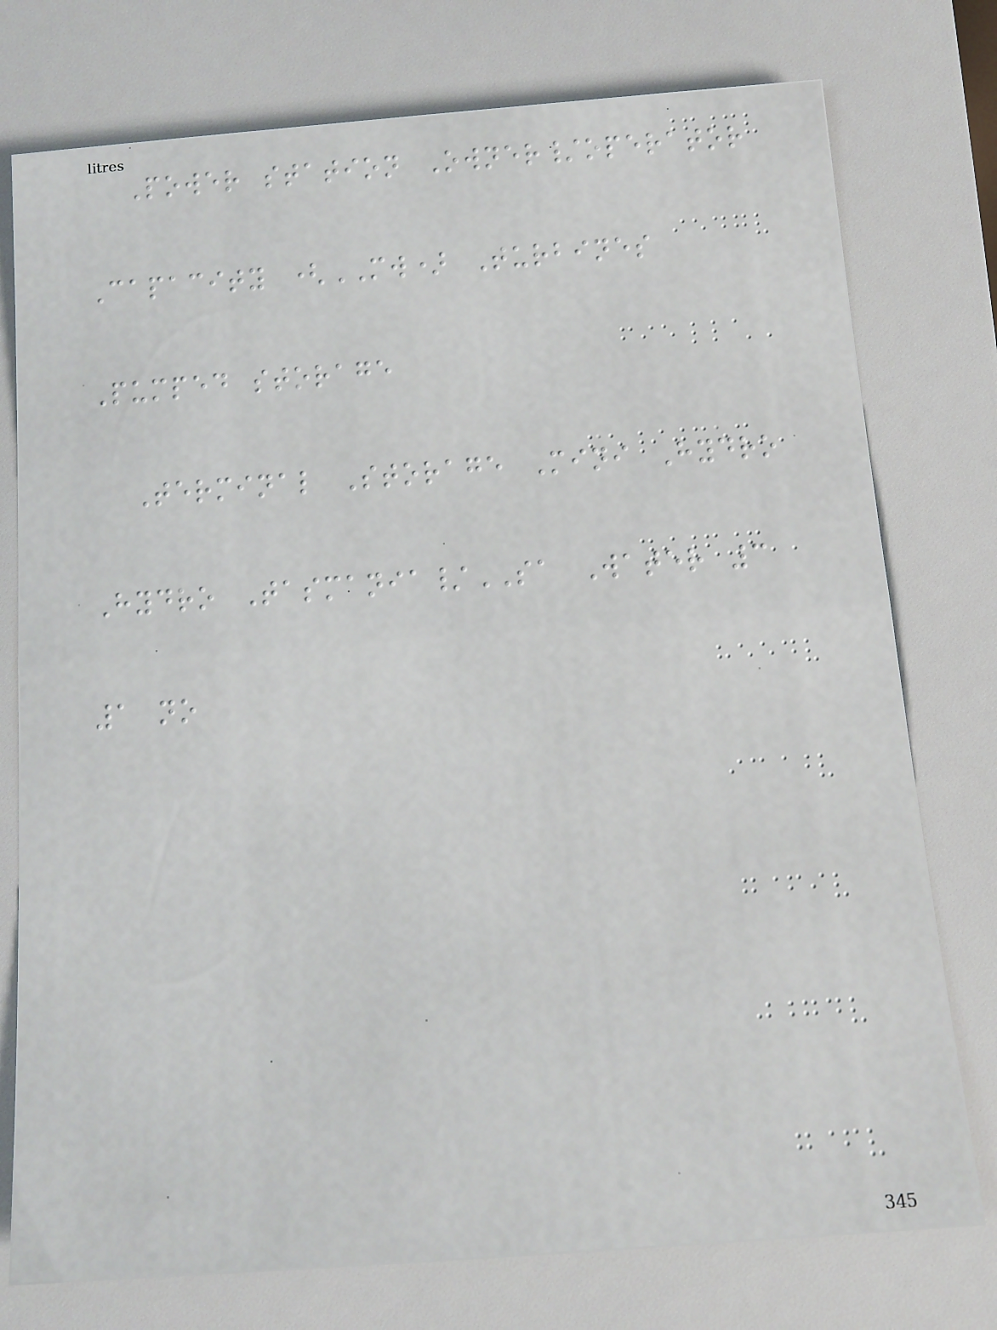Power station Owner/operator
Capacity (MW) Turbines
Pumped storage
Terminal Storage Mini Hydro
Hydro Tasmania/SA Water 3
1 no
